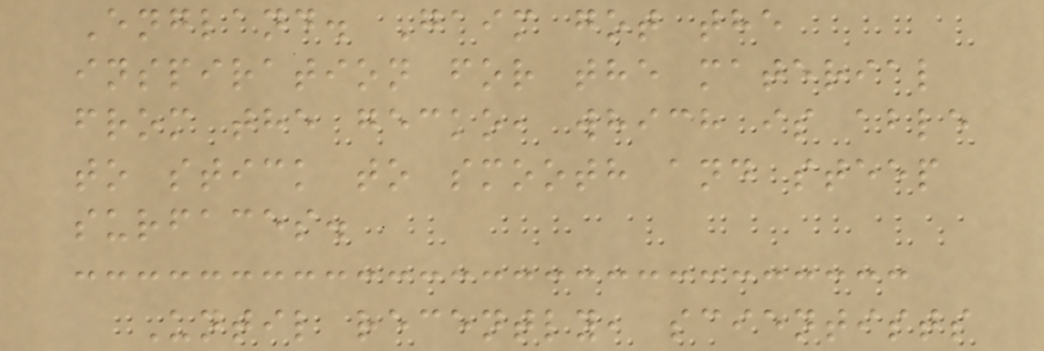England. Gaim got the
inspiration for the material
from the gecko, which is able
to stick to smooth and steep
surfaces.
Until recently, scientists
